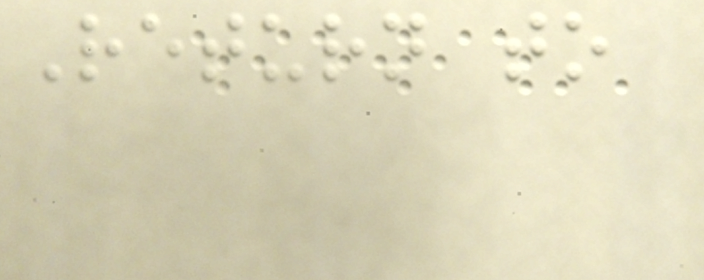Return to
